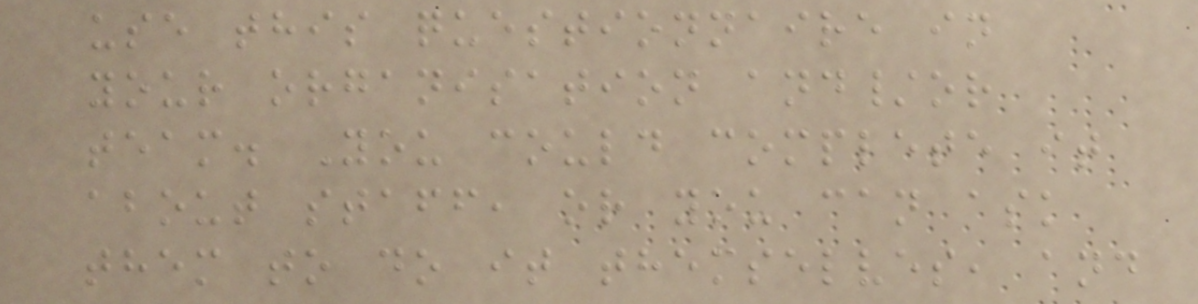use this questionnaire in
your organisation and/or
team. You could complete it
about staff, or you can ask
them to do it themselves, and
